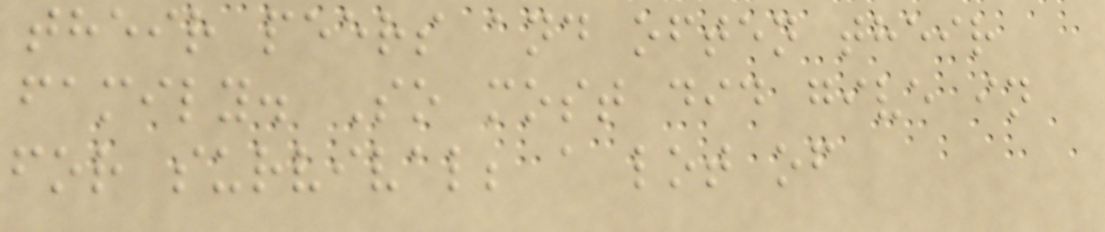their peers and often their
family. So most did give in
for survival; a lot of
